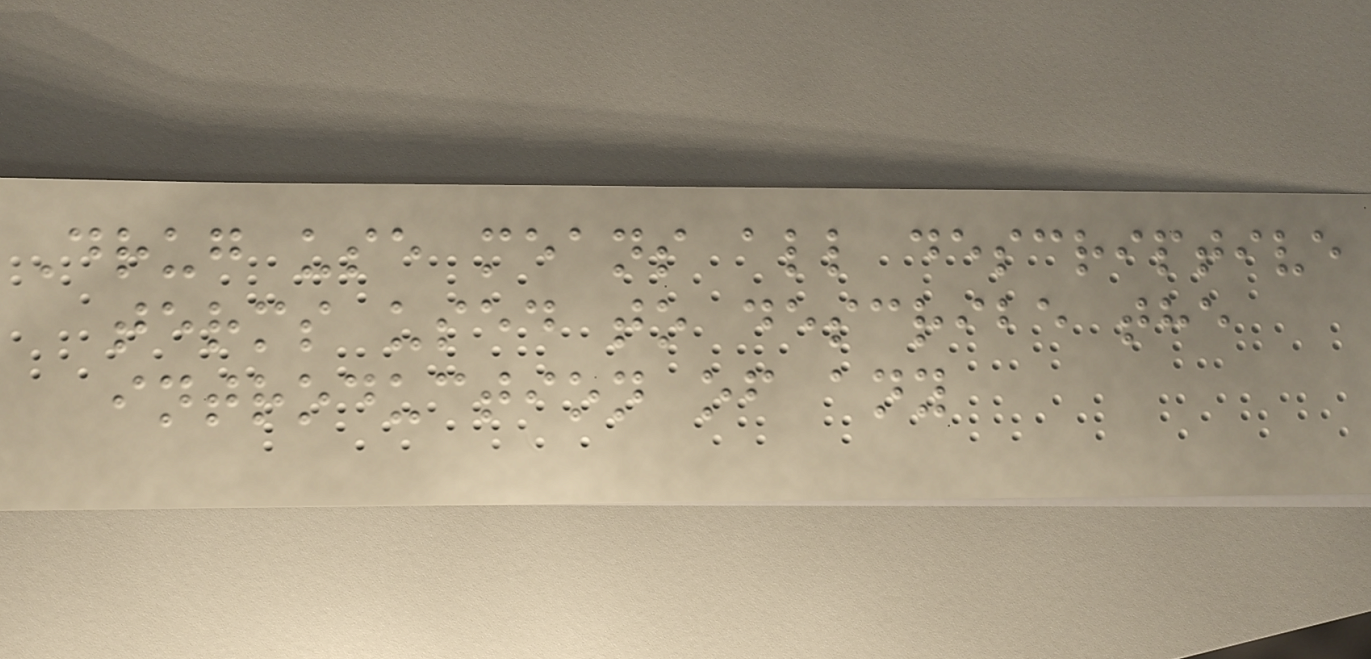Drug use means all descriptive
terms used to describe the
introduction of any
